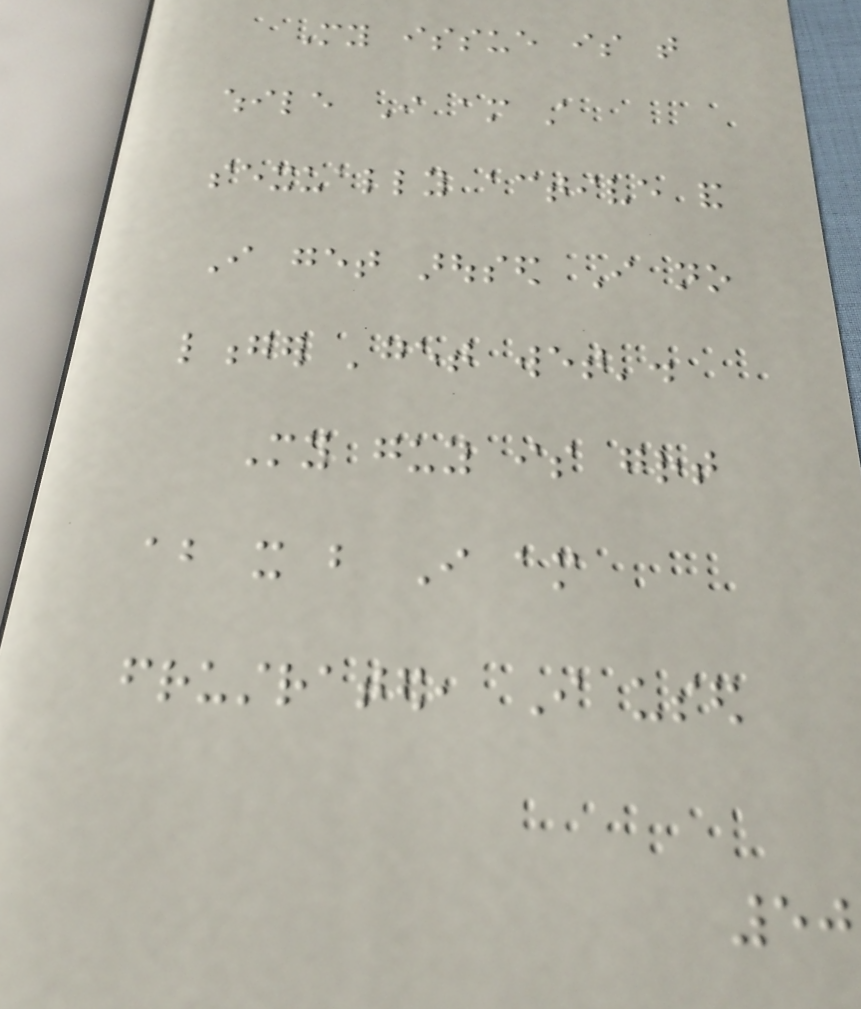My issue is that
while I am still
sexually active and
I get aroused I no
longer 'get wet'.
My guy is great
about it but I am
frustrated, I used
50
